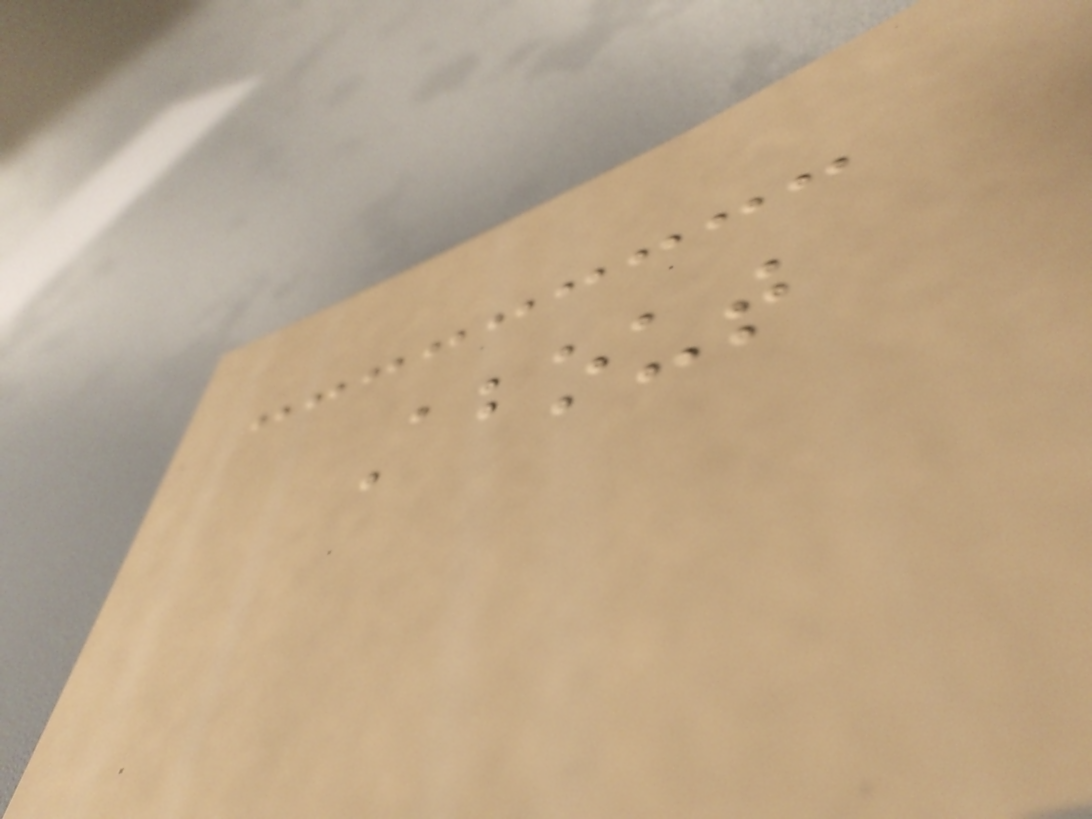About
